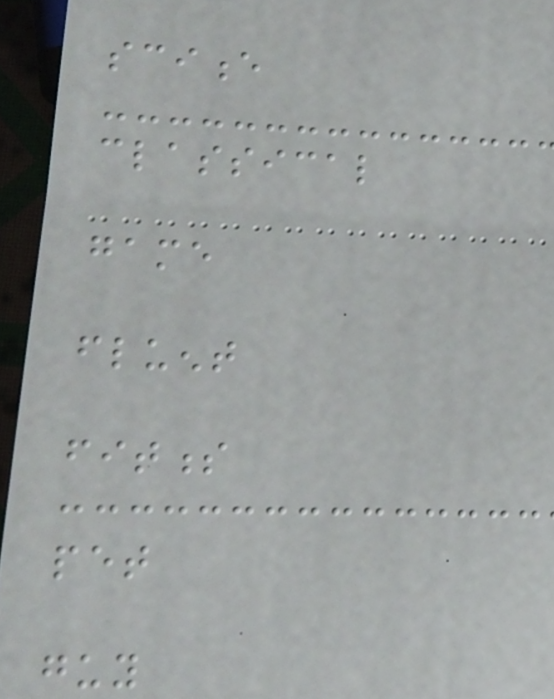science
classical
game
fluent
fitness
pet
guy
